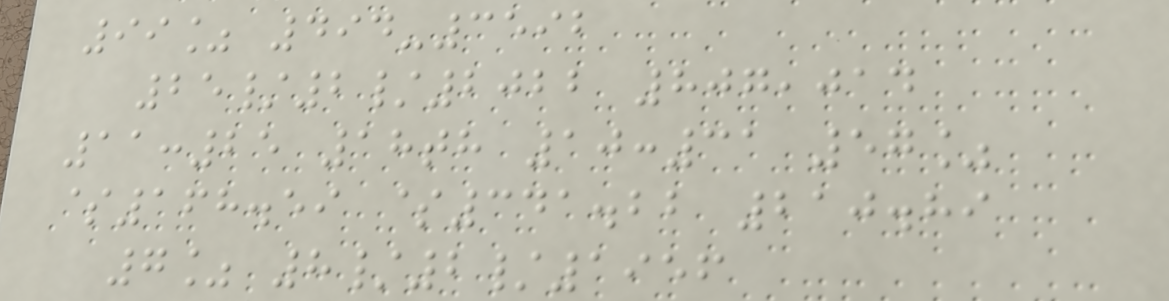99% 494-3592
25/2/2022 807,014
11:25 18th 10:31 57%
$168.59 $341.22 210.89
7% 8/2/1956
